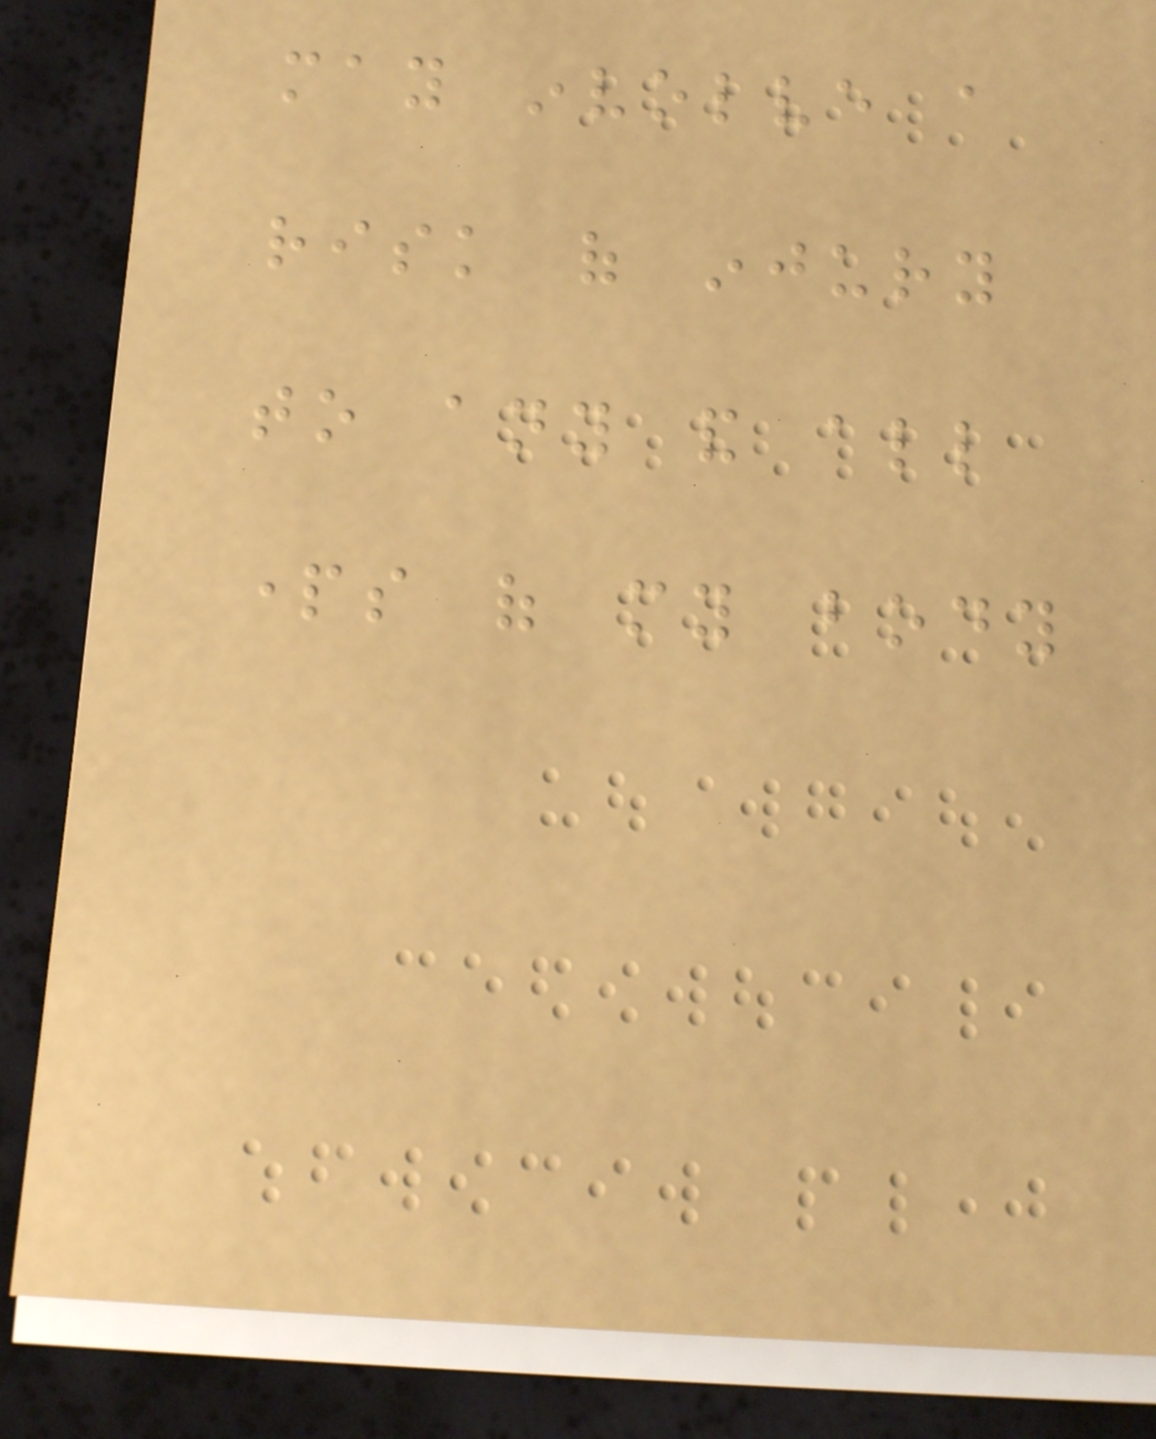may involve a
risk of injury
to any and all
parts of my body
